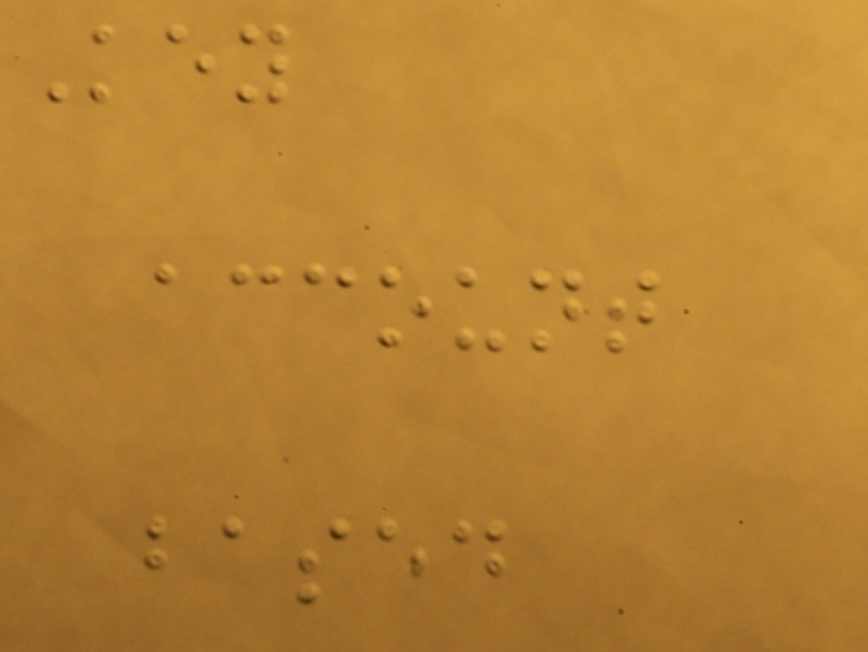Key
account
based
